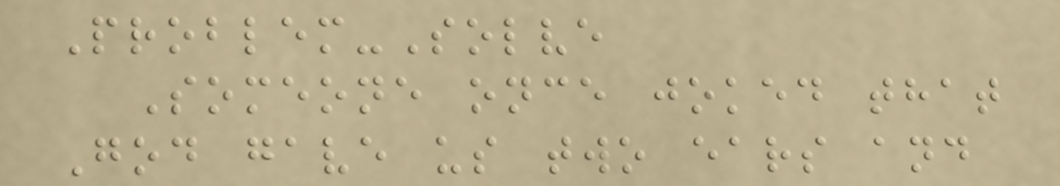Problem-Solve
Someone once joked that
God gave us two ears and
